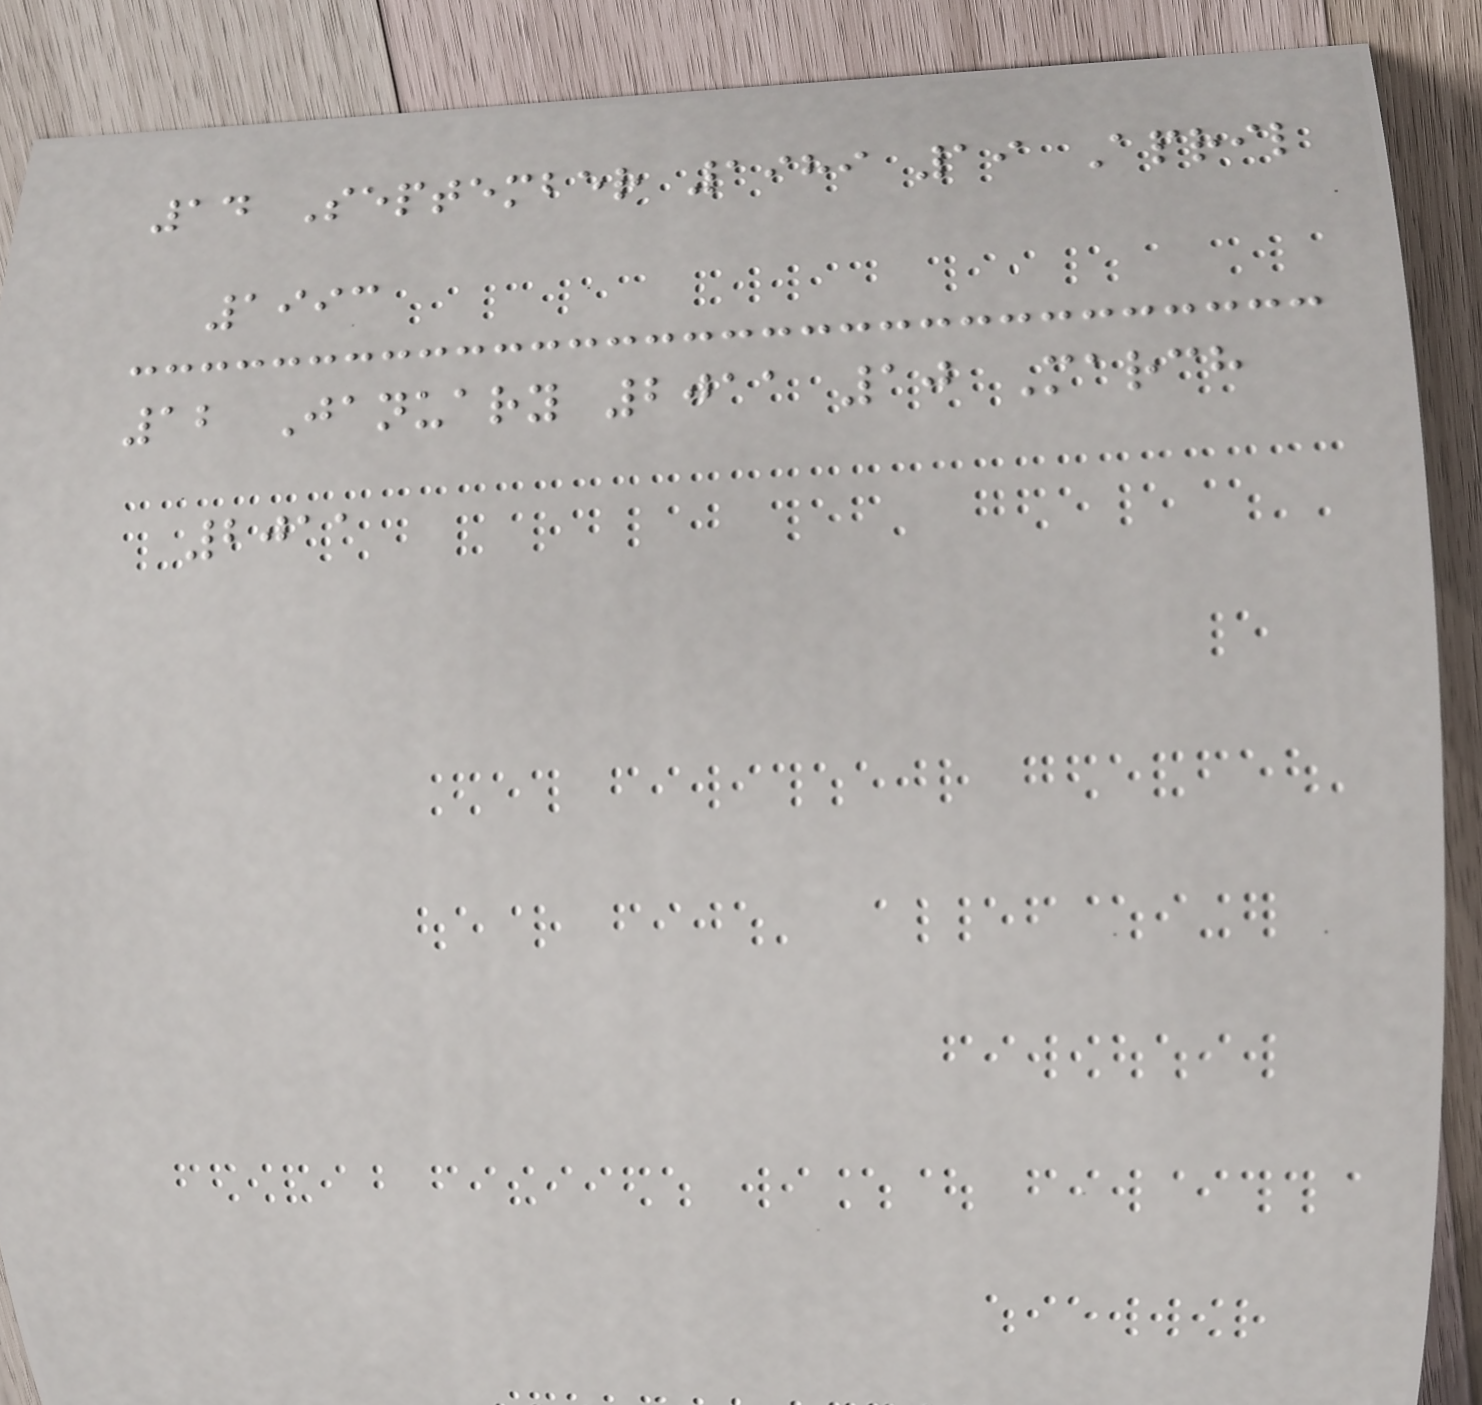14 September 1989 19 April
1993
12 January 2011 10 March
2011
